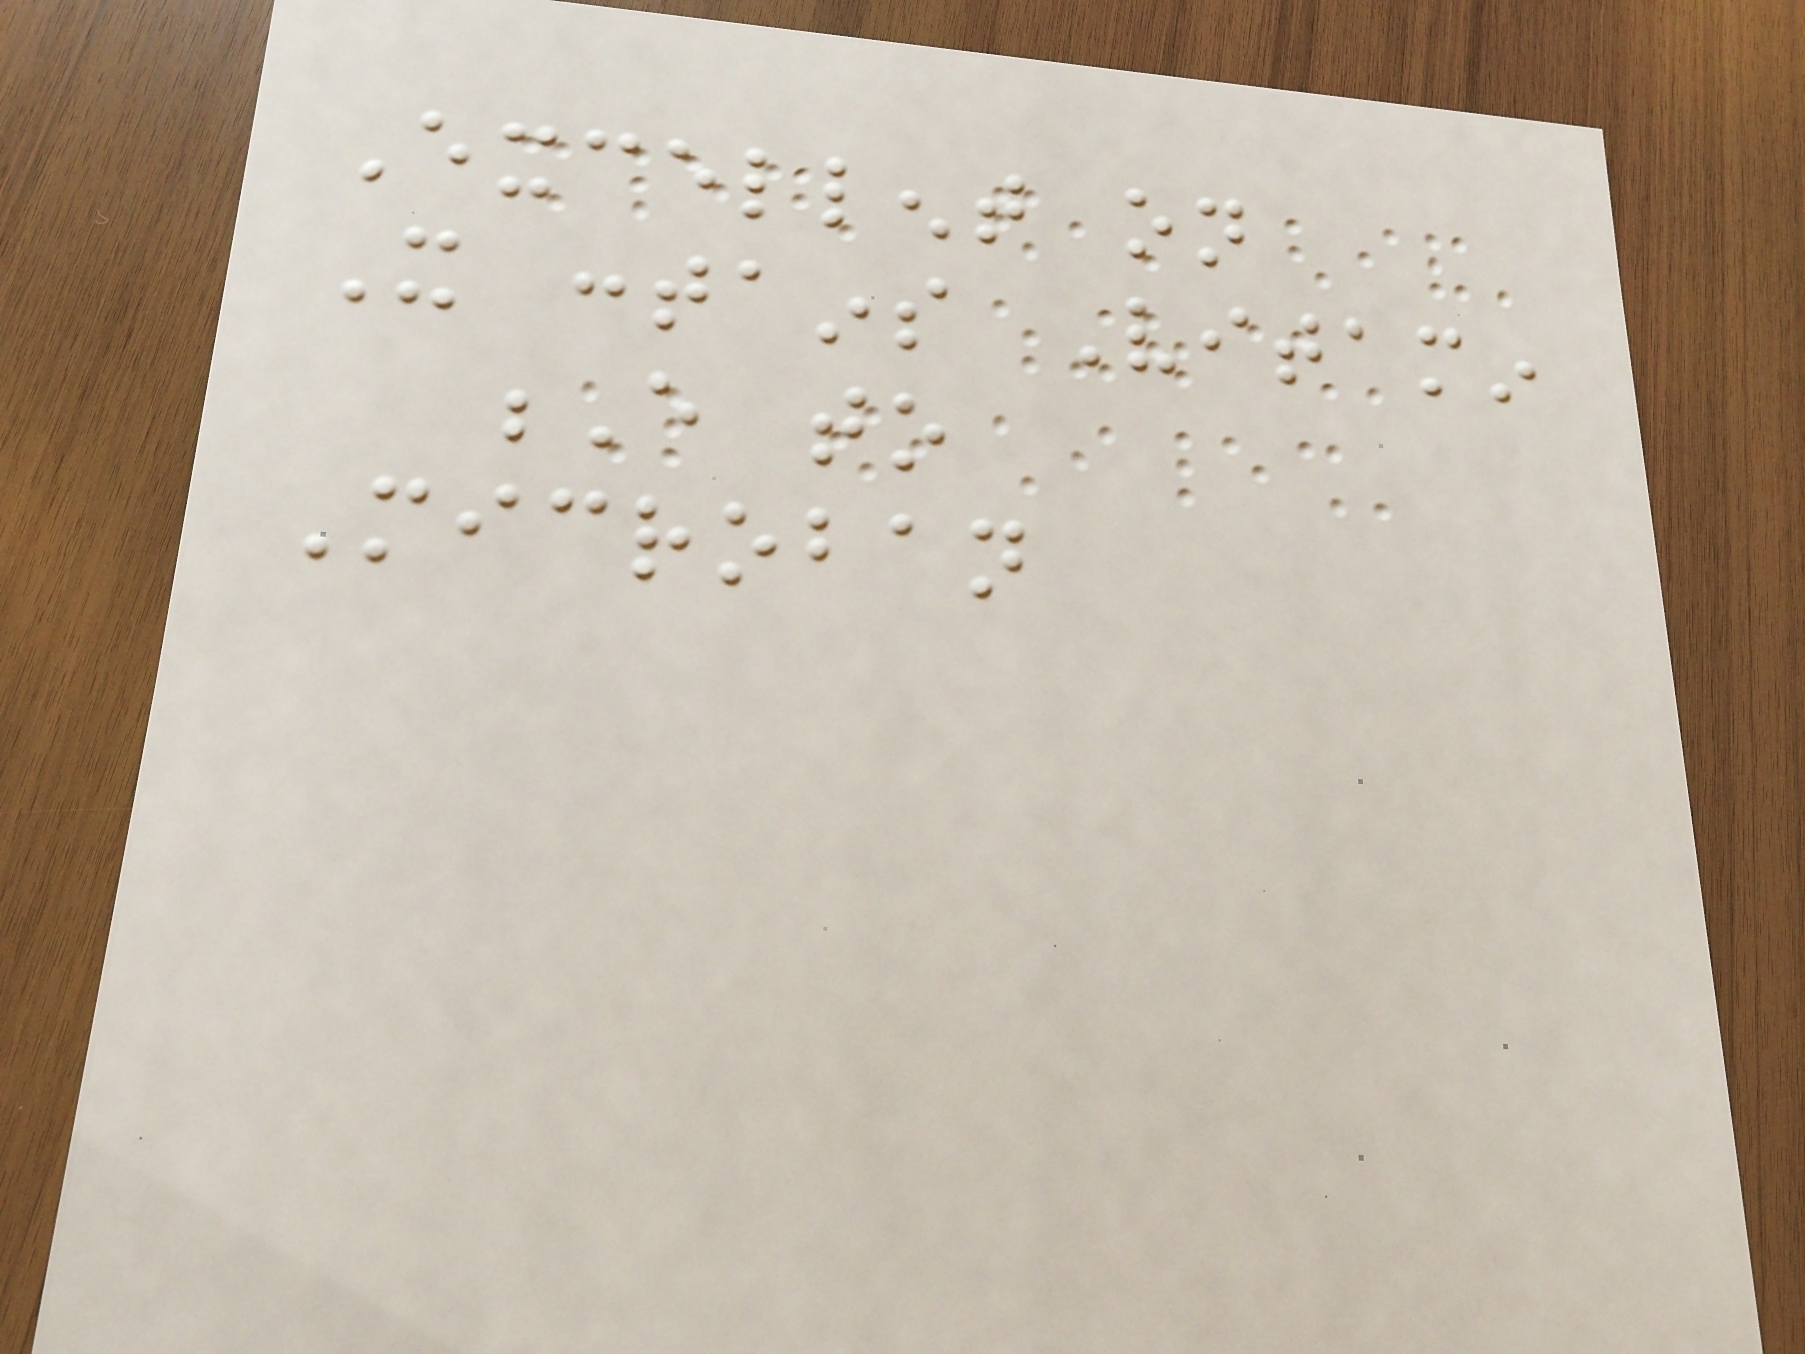Excellent on
It contains Vitamin
E to
Microban
